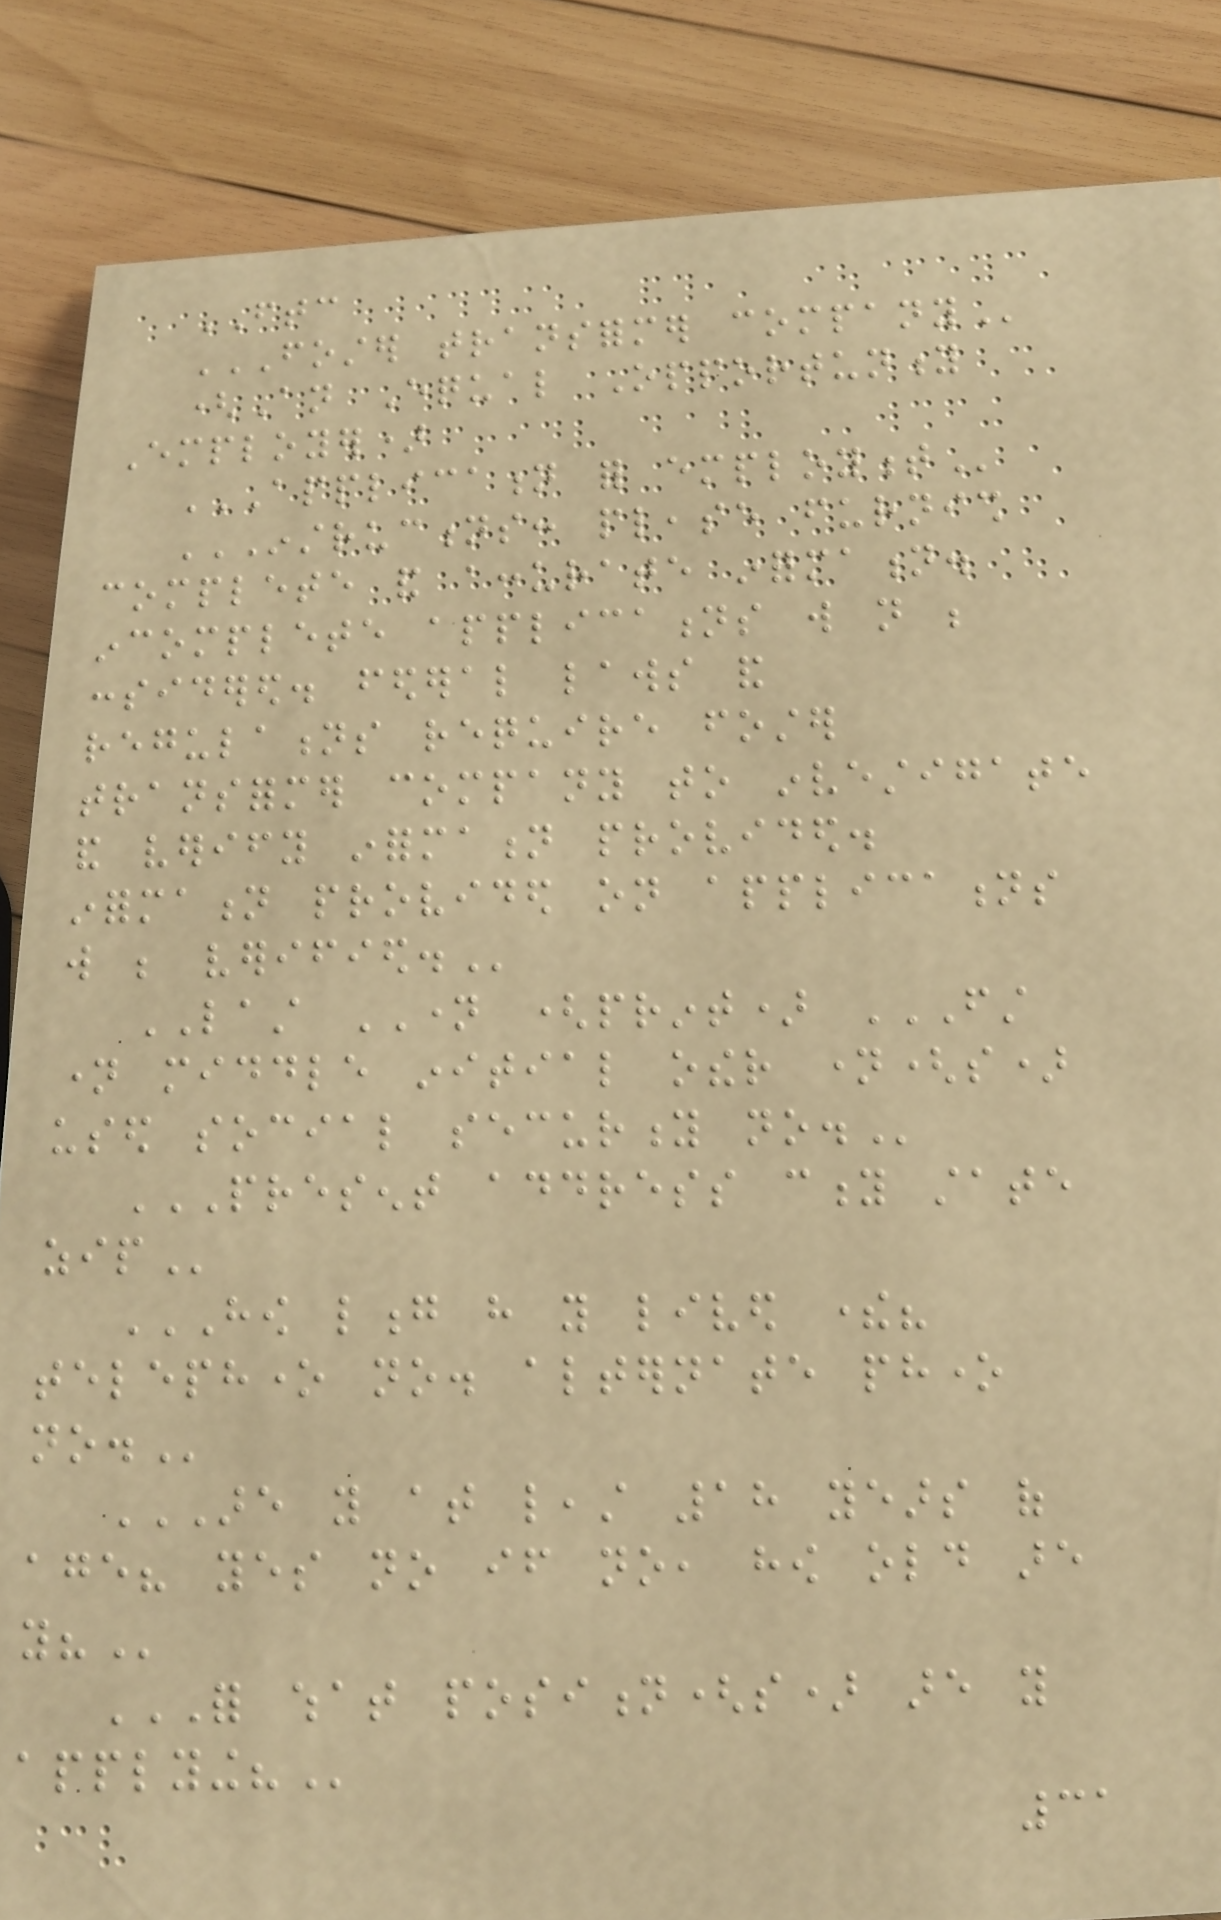FTC
FOSTER TRANSFORMER COMPANY
(An Equal Opportunity
Employer)
APPLICATION FOR EMPLOYMENT
INSTRUCTIONS: PLEASE FURNISH
COMPLETE AND ACCURATE INFORMATION.
INCOMPLETE APPLICATIONS WILL NOT BE
CONSIDERED. FEDERAL LAWS AND
REGULATIONS REQUIRE FOSTER
TRANSFORMER COMPANY TO INVESTIGATE
AND VERIFY INFORMATION PROVIDED.
INFORMATION PROVIDED ON APPLICATIONS
WILL BE VERIFIED.
LAST NAME (print) FIRST
NAME MIDDLE INITIAL OTHER NAME(S)
USED SOCIAL SECURITY NO.
PRESENT ADDRESS CITY STATE
ZIP
HOW LONG HAVE YOU LIVED THERE?
TELEPHONE NO. ALTERNATE PHONE
NO.
ARE YOU AT LEAST 18 YEARS OF
AGE? YES NO IF NO, HOW OLD ARE
YOU?
FOR WHAT POSITION(S) ARE YOU
APPLYING?
31
